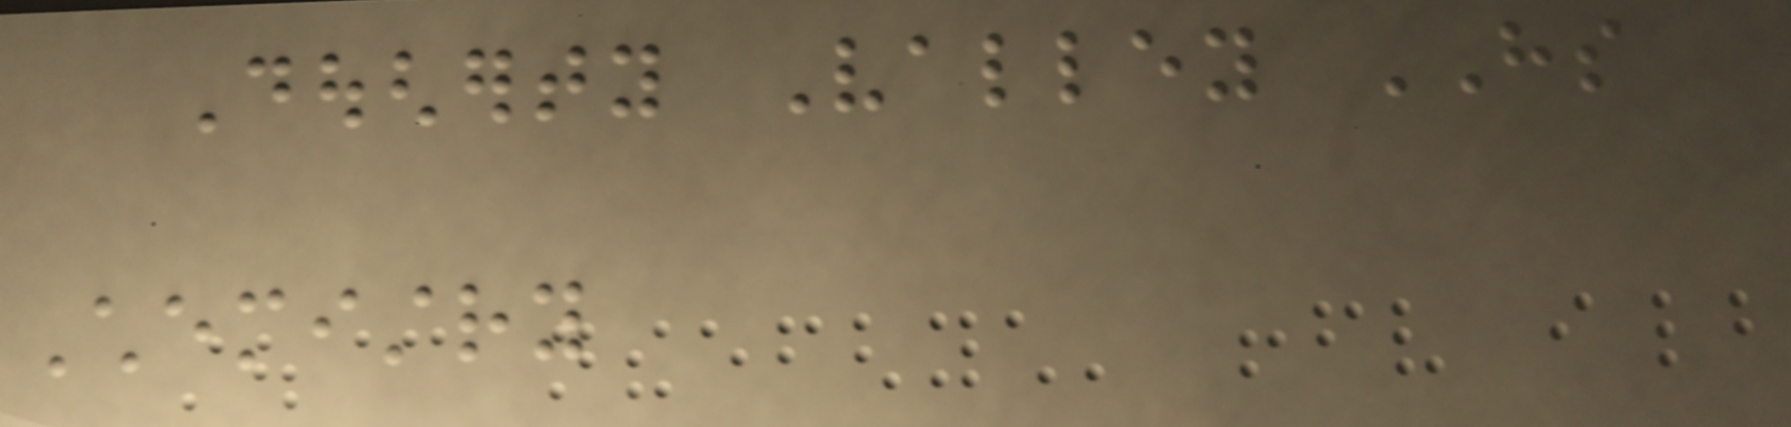Dougherty Valley HS
Chemistry
